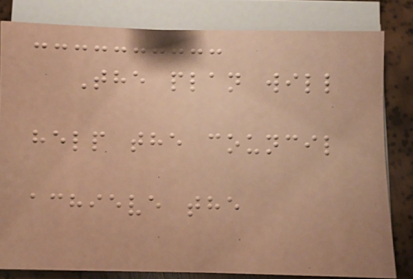The plan will
help the council
achieve the
